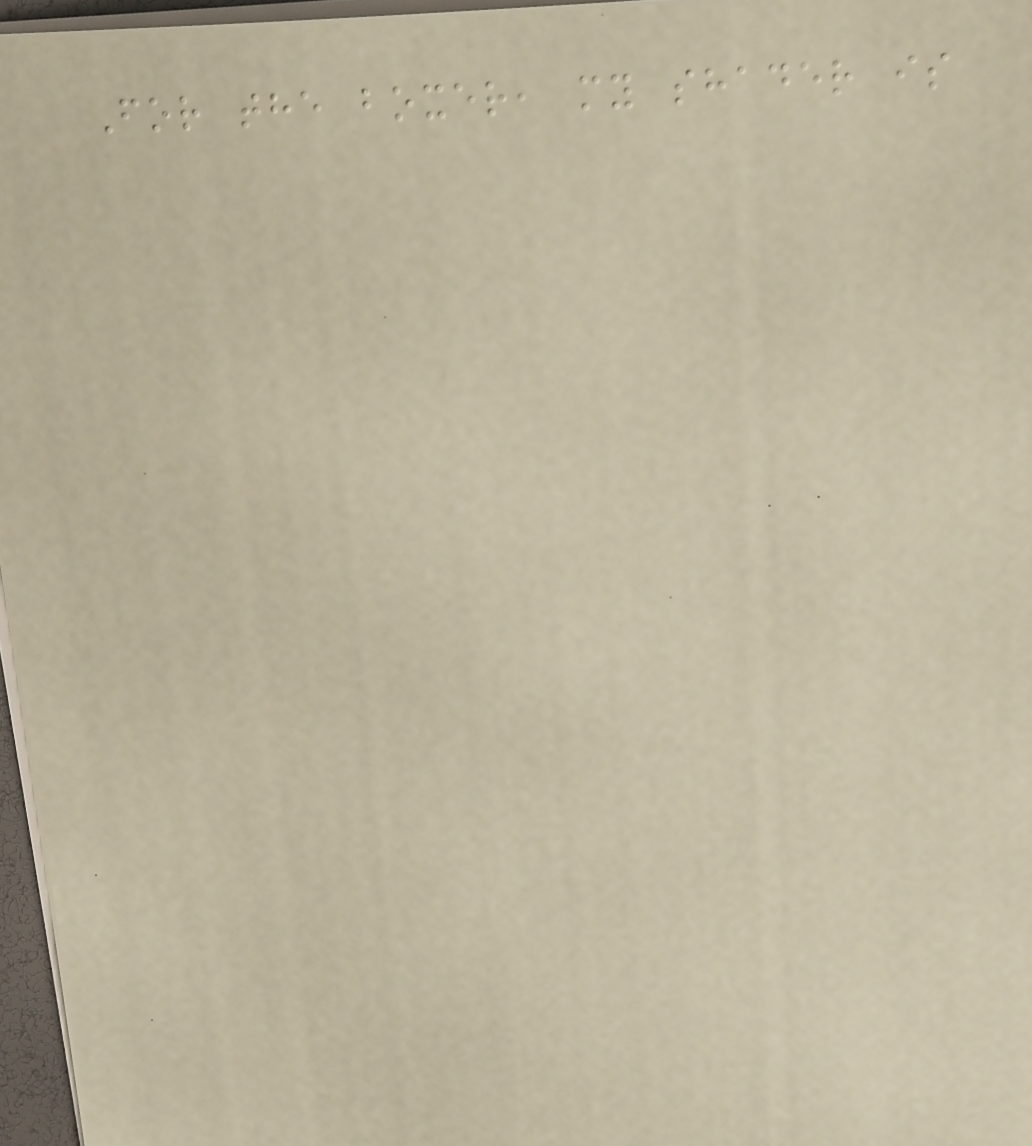For the boxer, my shader is
